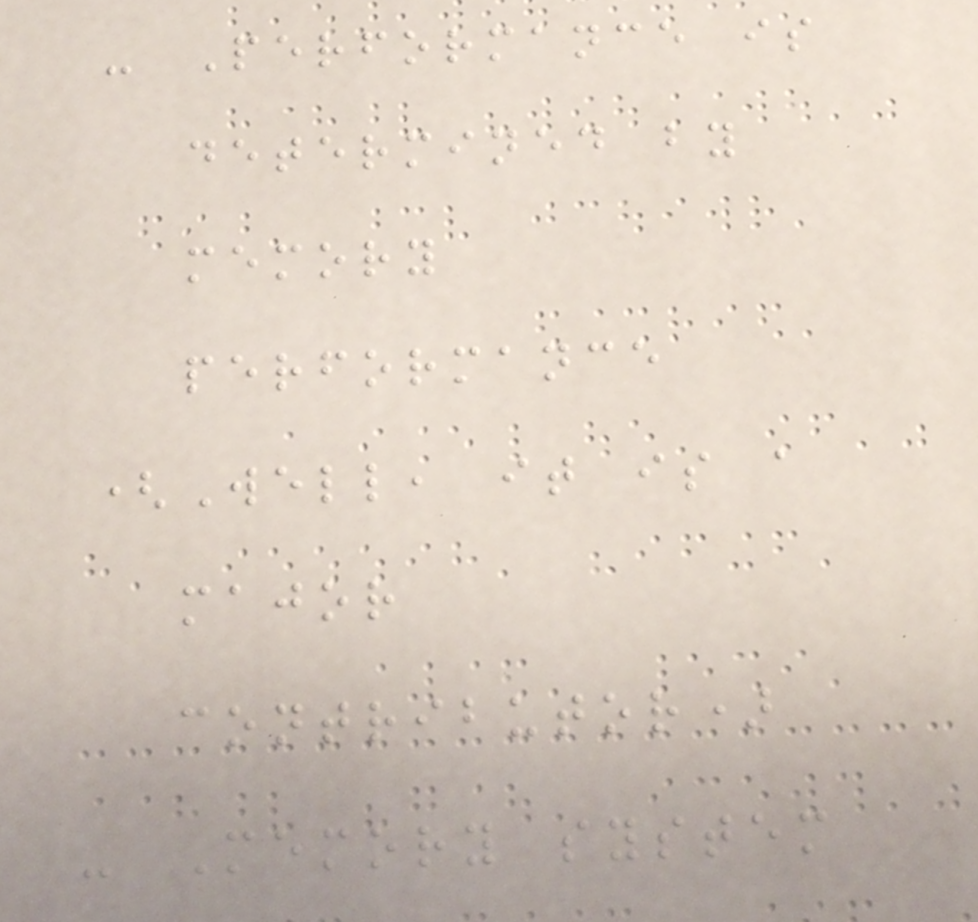- Performance is
determined by
memory
performance
(Well, it is a
major
contributor)
- Memory system
